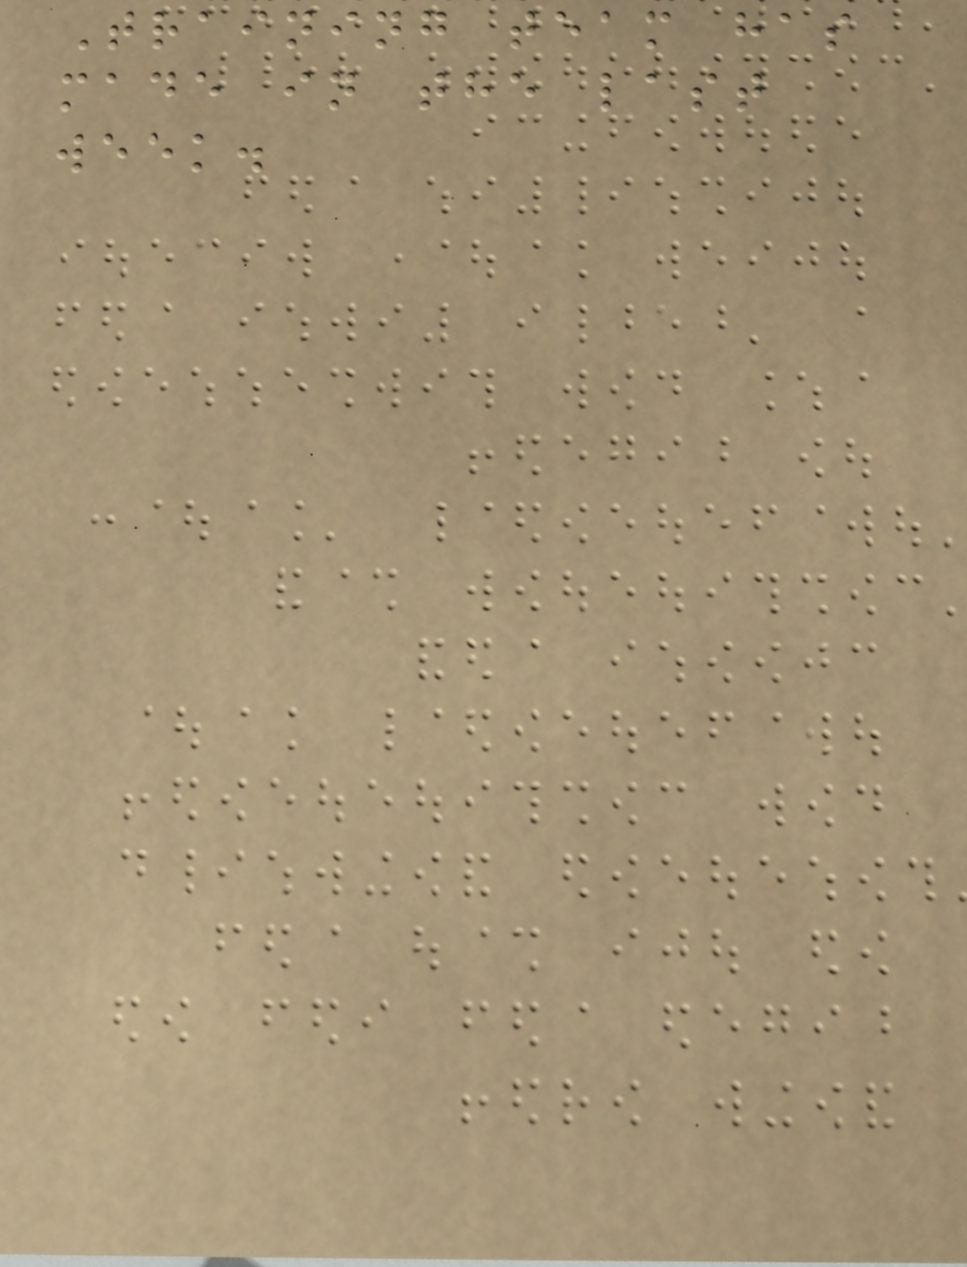Training team has
made in the last
week.
